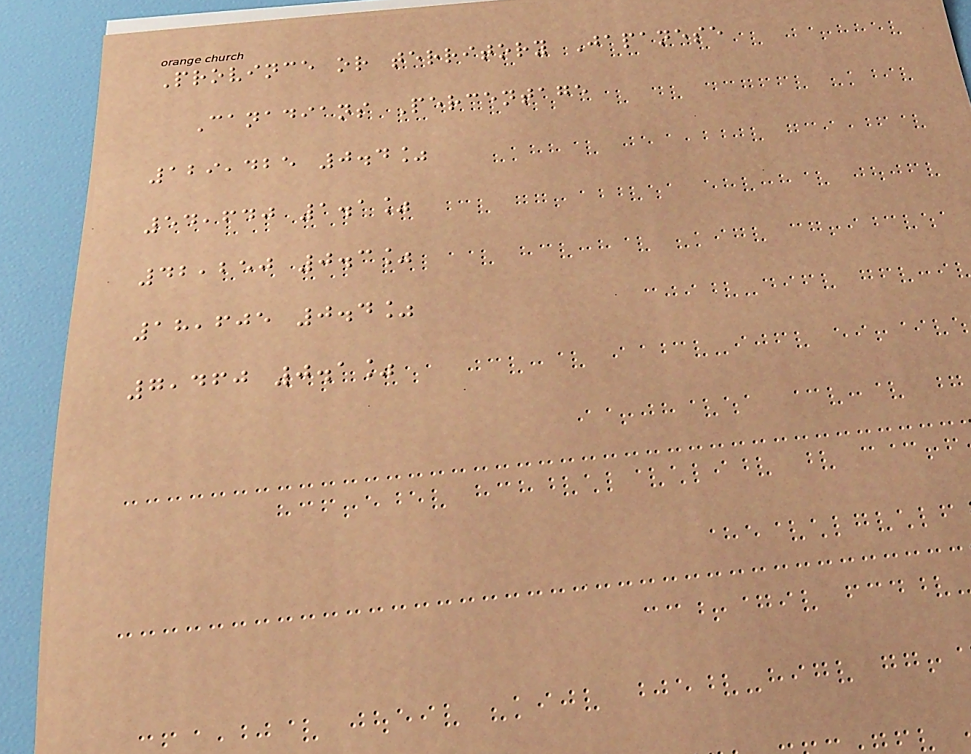Province or territory Japanese
Canadians Percentage
129,425 0.4%
54,640 1.1%
42,250 0.3%
18,605 0.4%
7,460 0.1%
